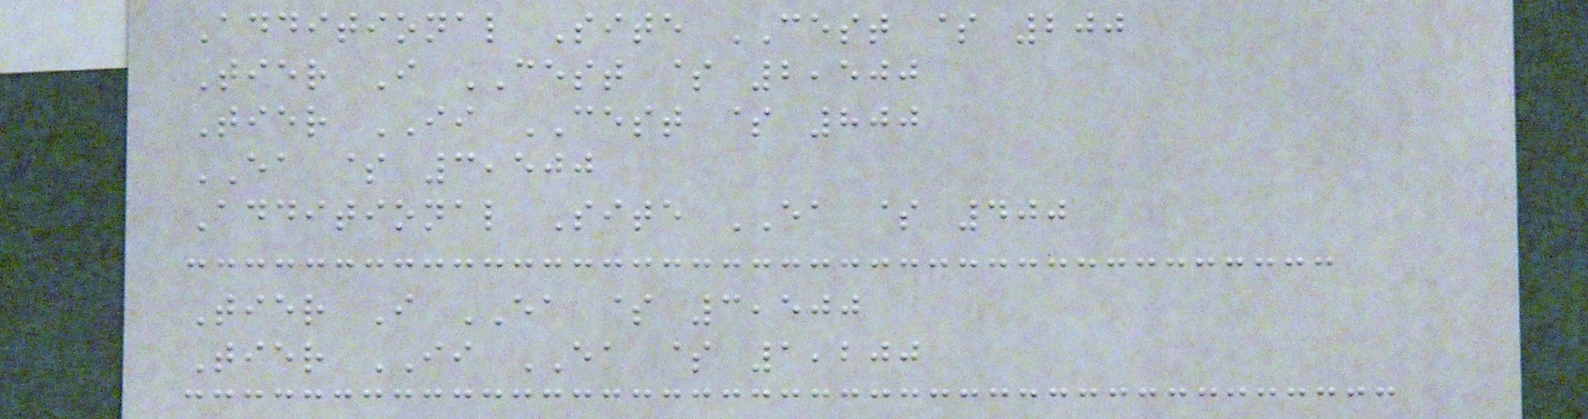Additional Site CEST $ 200
Tier I CEST $ 2,500
Tier II CEST $ 800
EA $ 3,500
Additional Site EA $ 400
Tier I EA $ 3,500
Tier II EA $ 1,200
